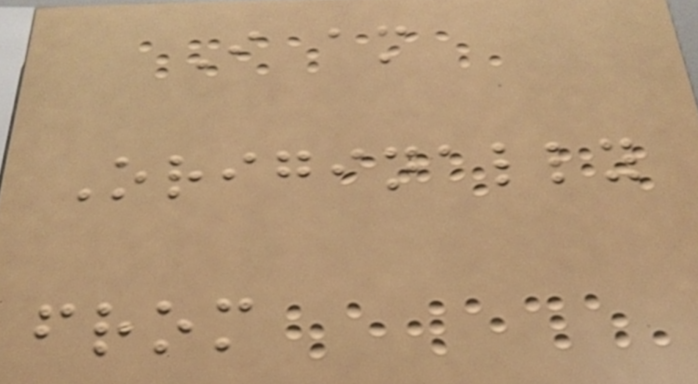I am
Originally
from
